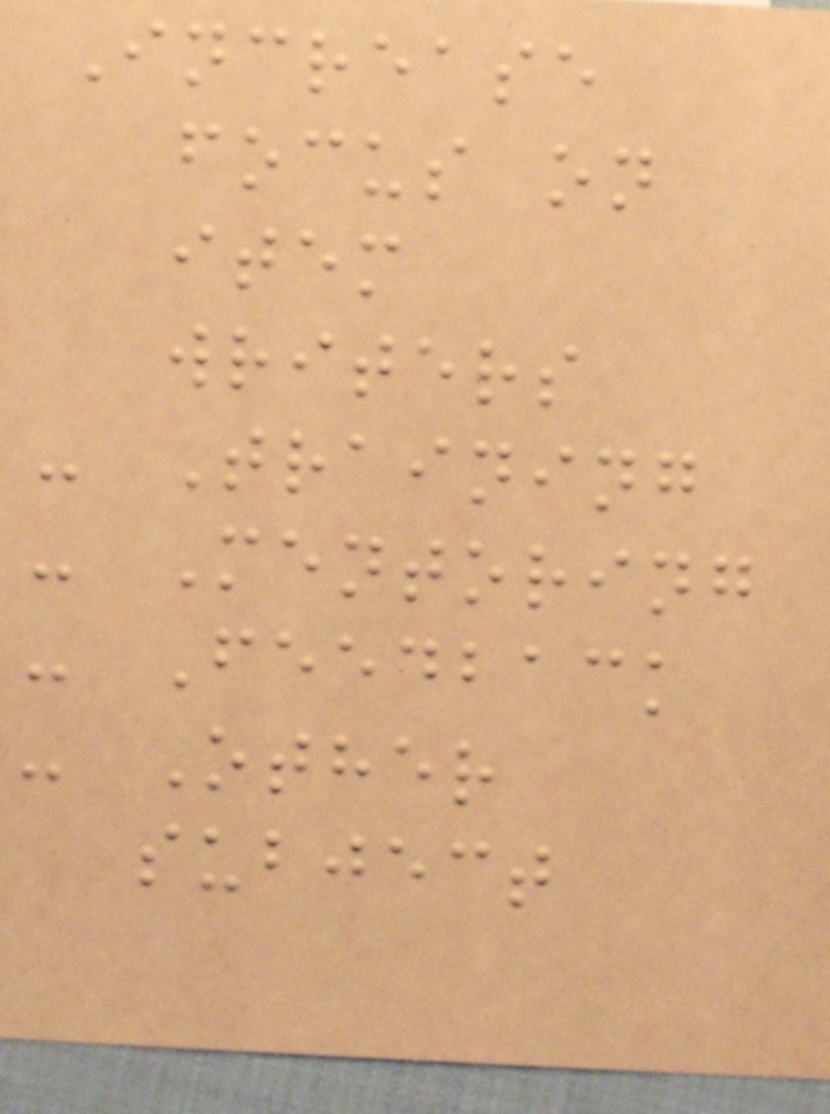Increase
focus on
item
writers
- Training
- Mentoring
- Feedback
- Other
subject
